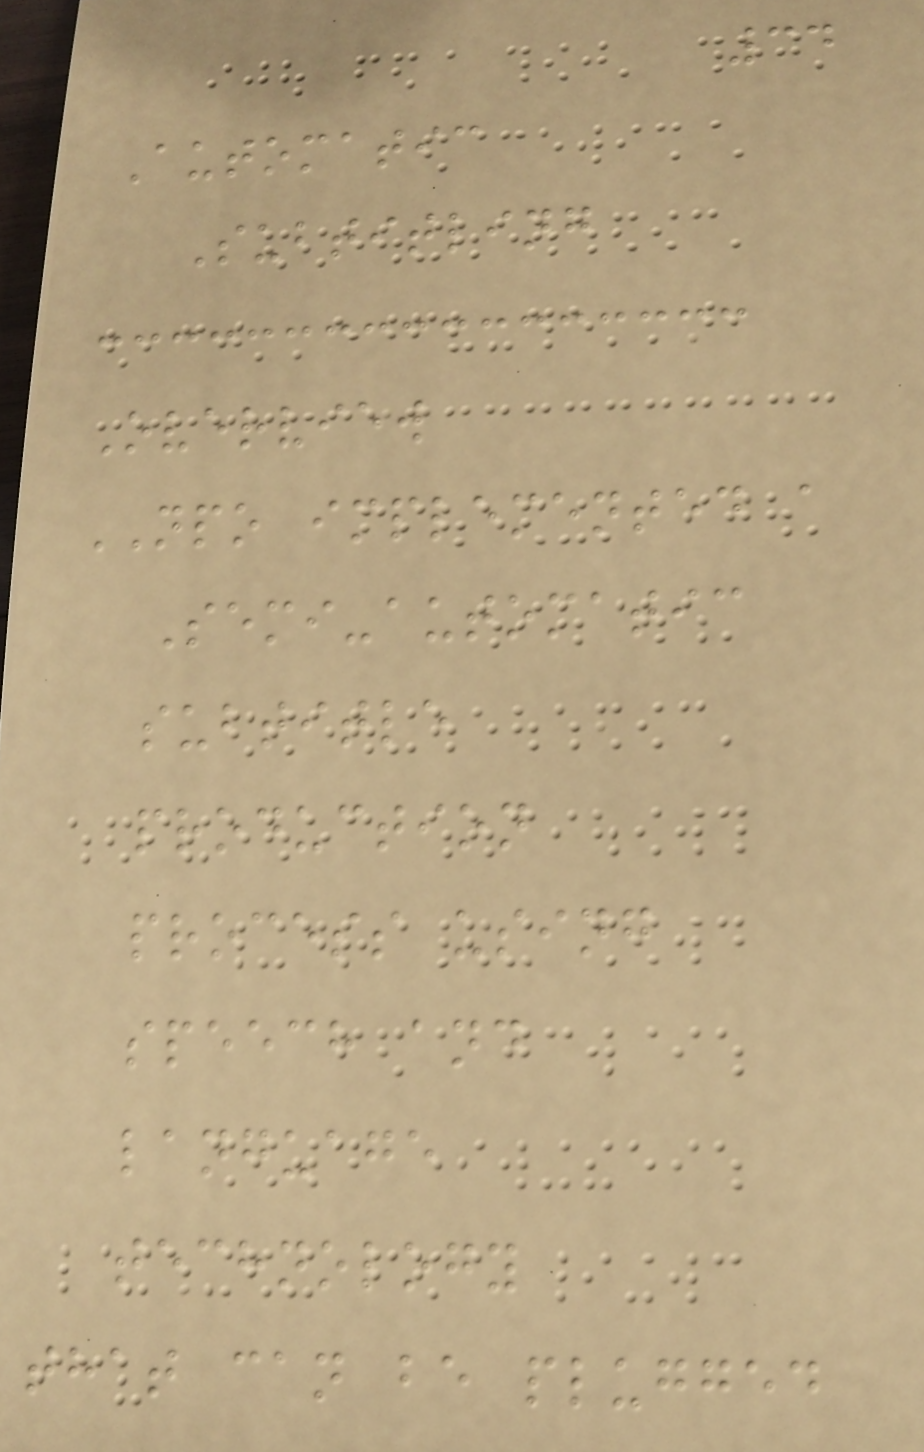34
Automatic
Subtitling
Overview
NPO implemented a
Semi-automatic
subtitle
production
process using
speech and
language
technology
that can be plugged
